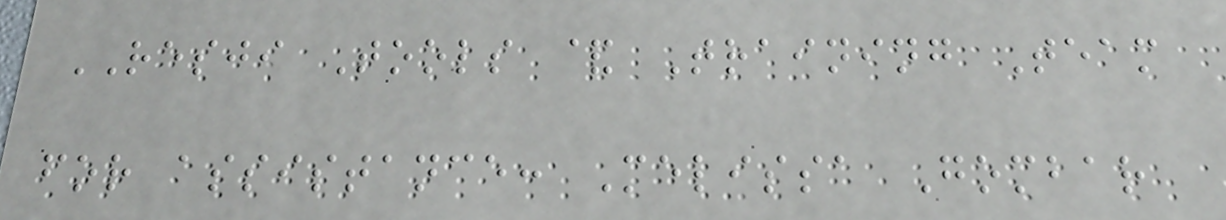RESJI Tools & Training Team
for assistance: Melissa Gombar
